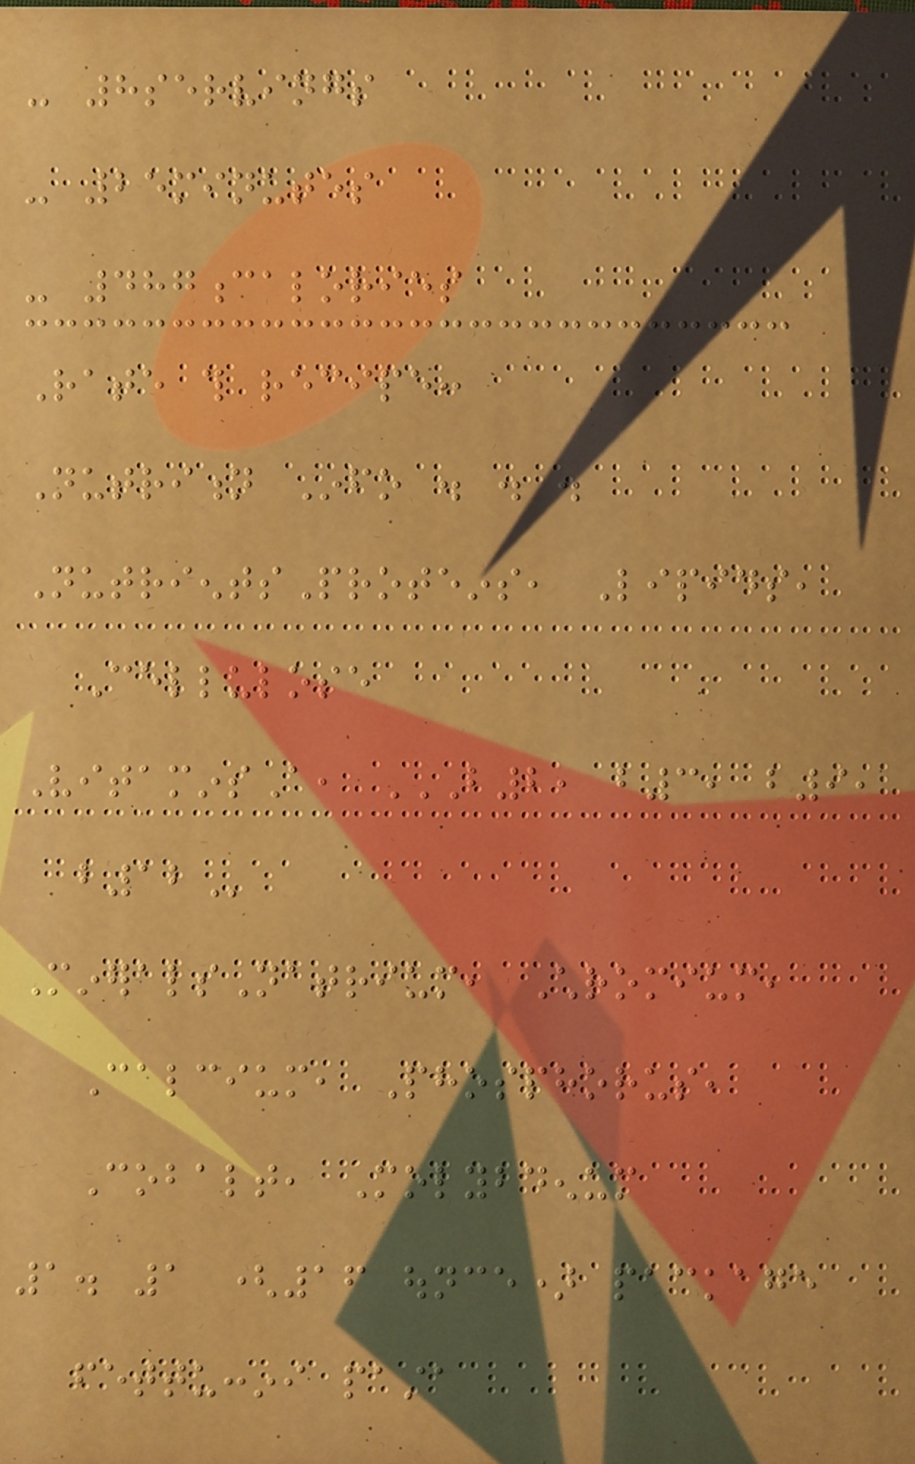- 8servings
- 25minutes
- 487calories
Rate this recipe:
Nutrition Info . . .
NutrientsProteins, Lipids,
Cellulose
VitaminsA, B2, B3, B9,
B12
MineralsNatrium, Chromium,
Calcium, Phosphorus,
Cobalt, Molybdenum
1. 1 (16 ounce) package
fettuccini pasta
